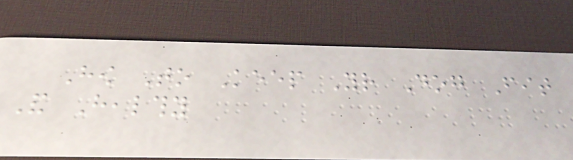How To Keep Your Dog Fit
And Healthy
